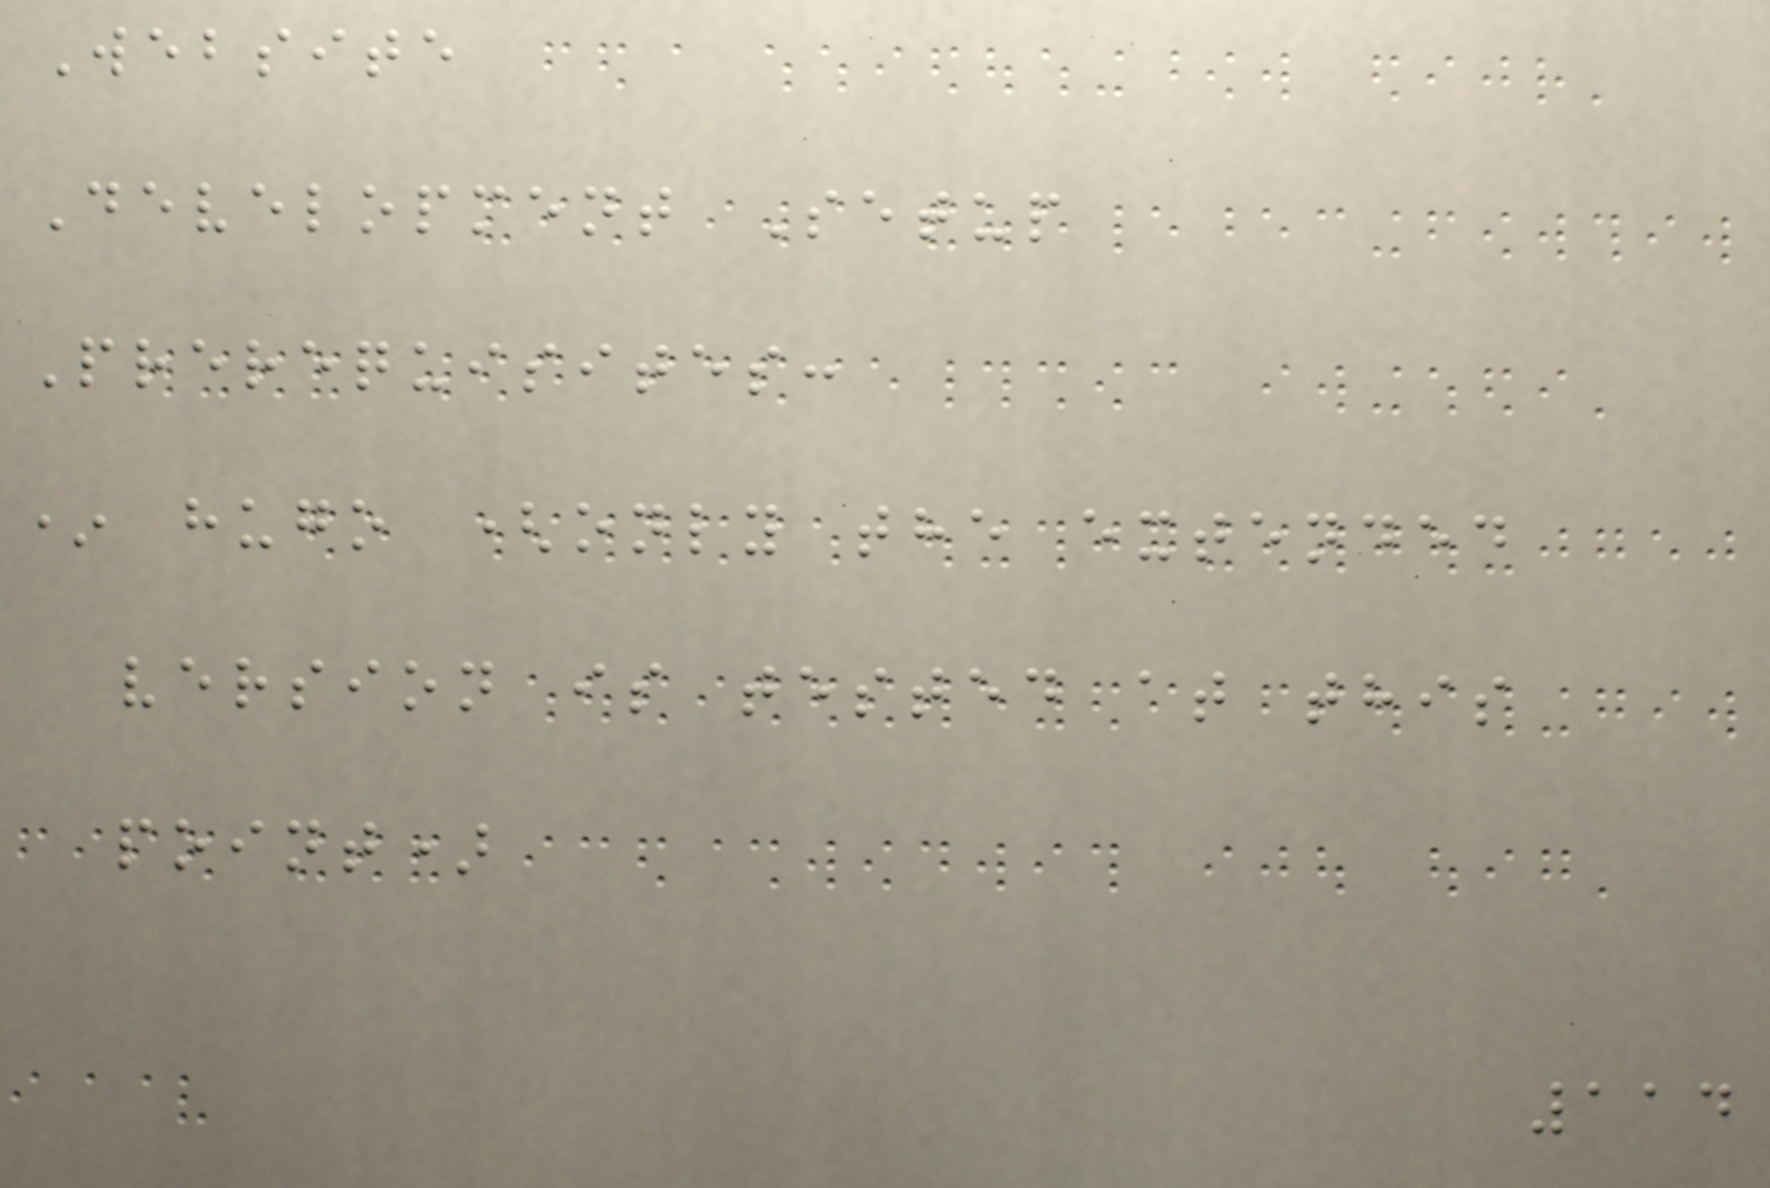Website
Development Setup
Prerequisites:
* hugo (only the extended
version is tested at this
point)
114
